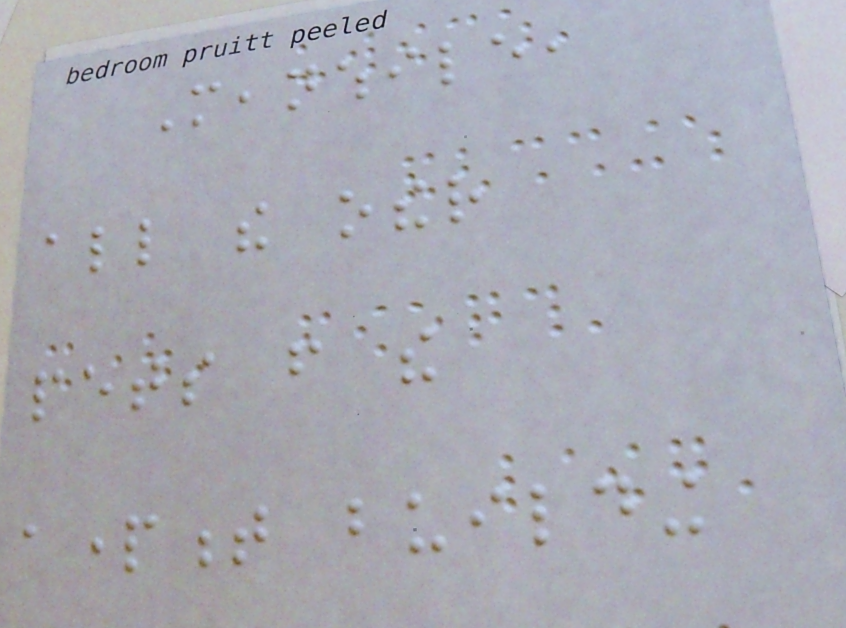Meanwhile,
all the other
pets from the
apartment building
